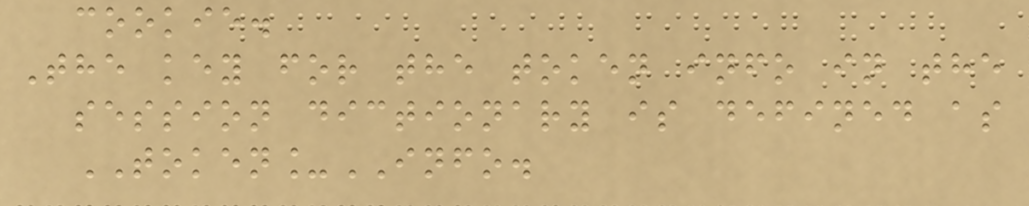cookie.
The key for the token info in the
session dictionary is defined as
TOKEN_INFO.
